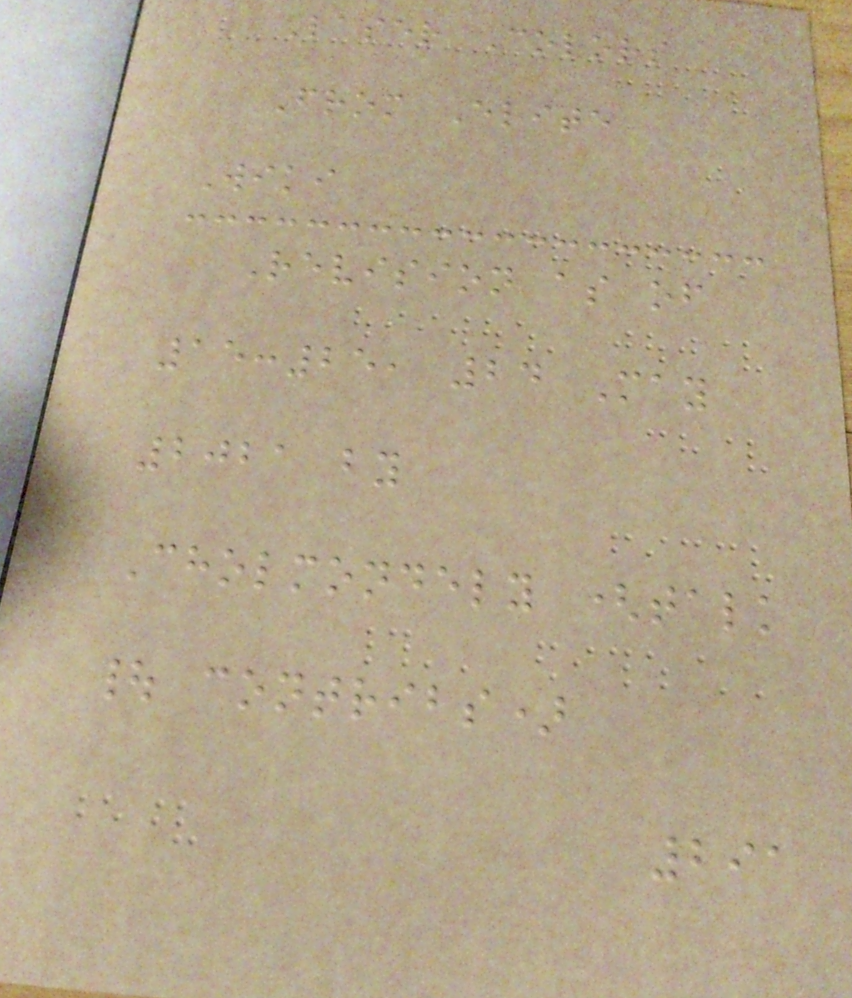Laser Colors
From Elite
Wiki
Revision as of
15:25, 24 May
2021 by
Cholmondely (talk
| contribs)
291
